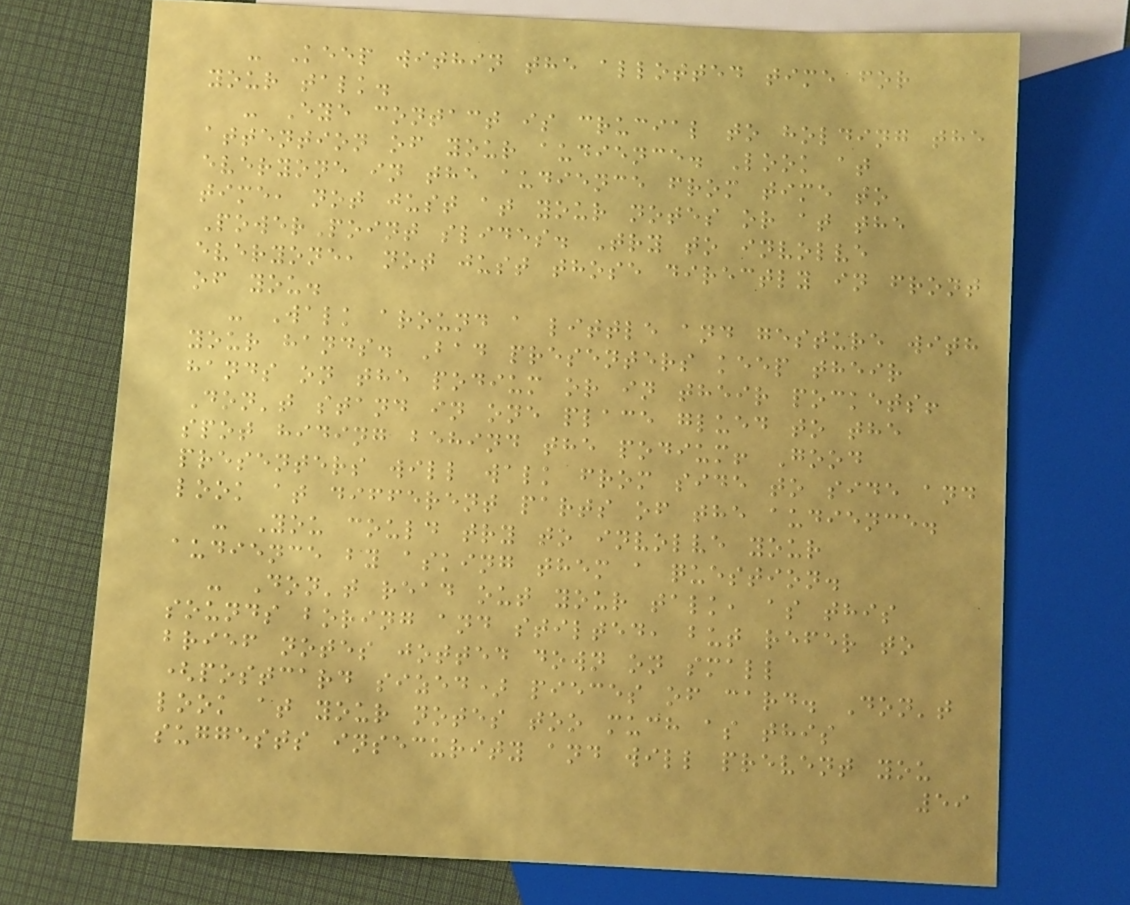- Keep within the allotted time for
your talk.
- Eye contact is crucial to holding the
attention of your audience. Look at
everyone in the audience from time to
time, not just at your notes or at the
PowerPoint slides. Try to involve
everyone, not just those directly in front
of you.
- Walk around a little and gesture with
your hands. Bad presenters keep their
hands on the podium or in their pockets!
Don't stand in one place glued to the
spot hiding behind the podium! Good
presenters will walk from side to side and
look at different parts of the audience.
- You could try to involve your
audience by asking them a question.
- Don't read out your talk, as this
sounds boring and stilted, but refer to
brief notes jotted down on small
(postcard sized) pieces of card. Don't
look at your notes too much as this
suggests insecurity and will prevent you
59
